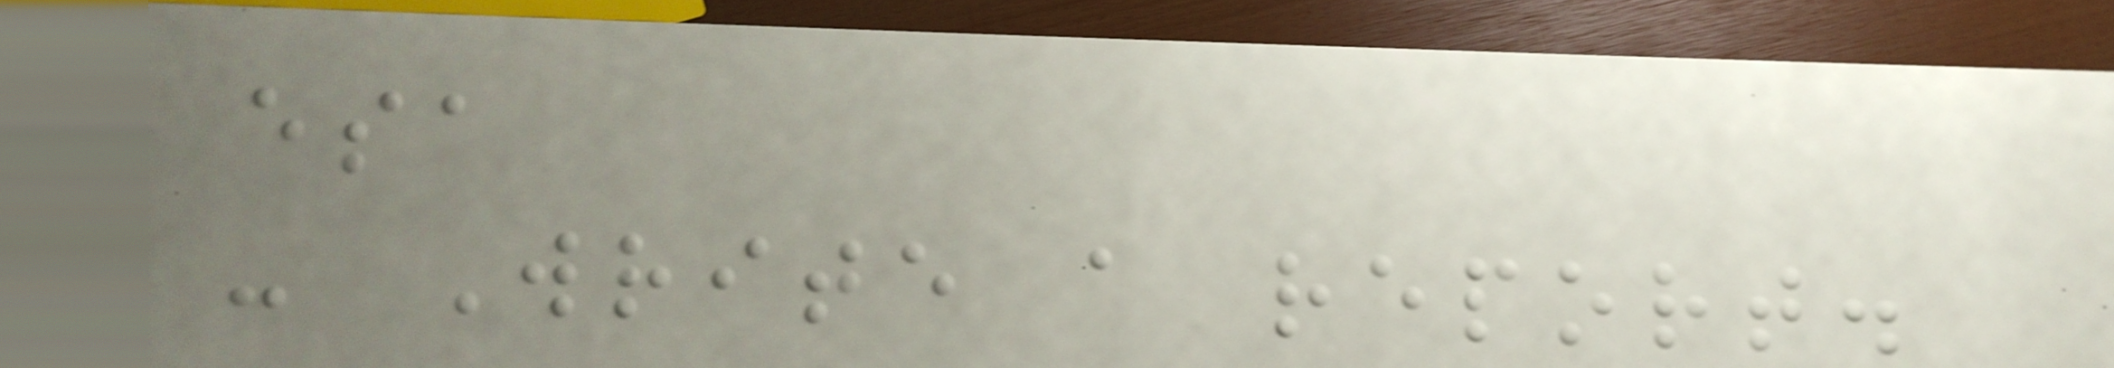esa
- Write a report.
